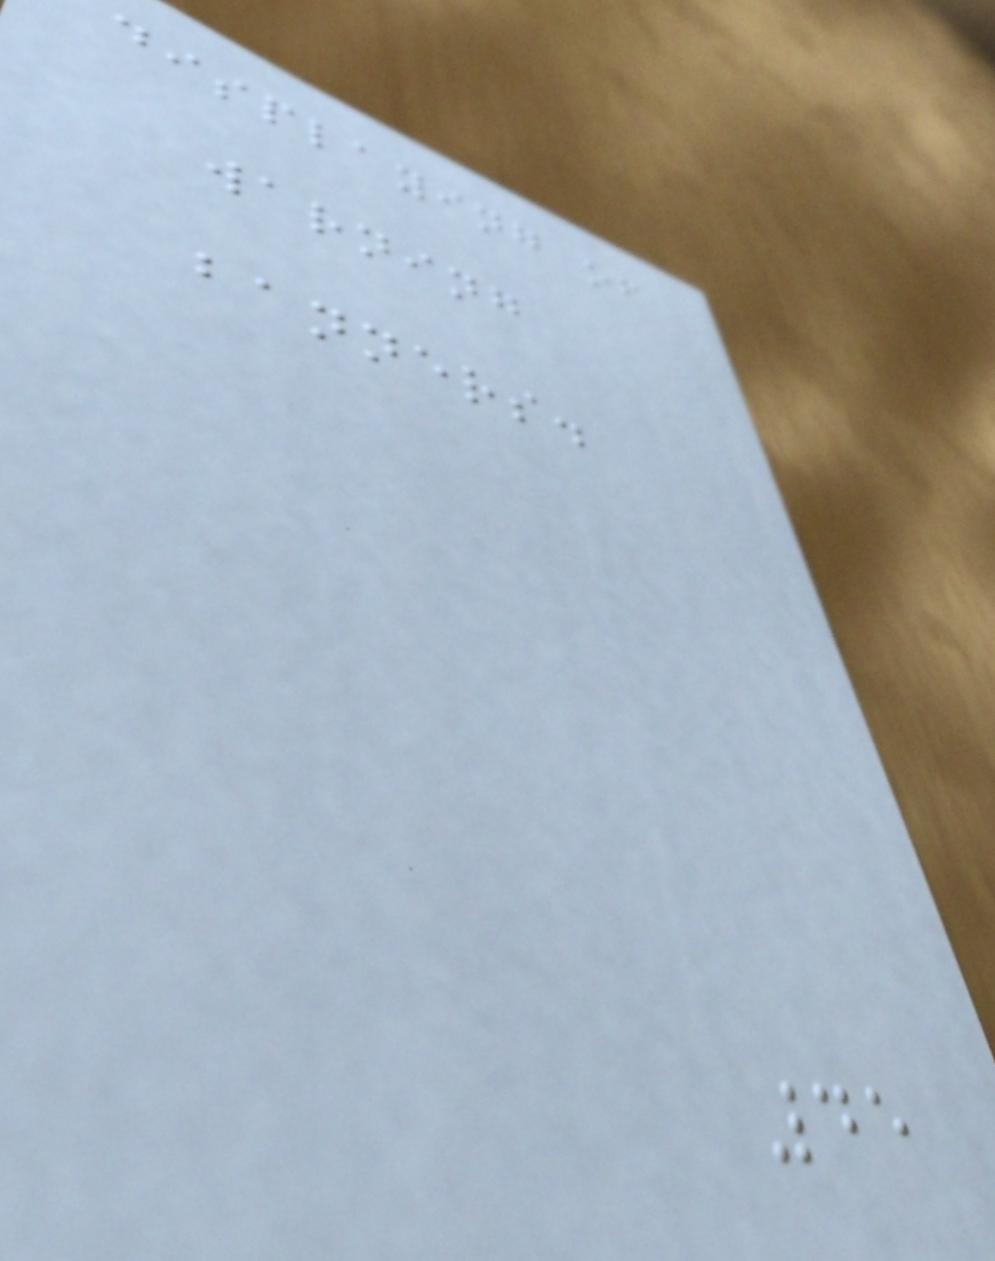displaying of
warning
banners.
45
